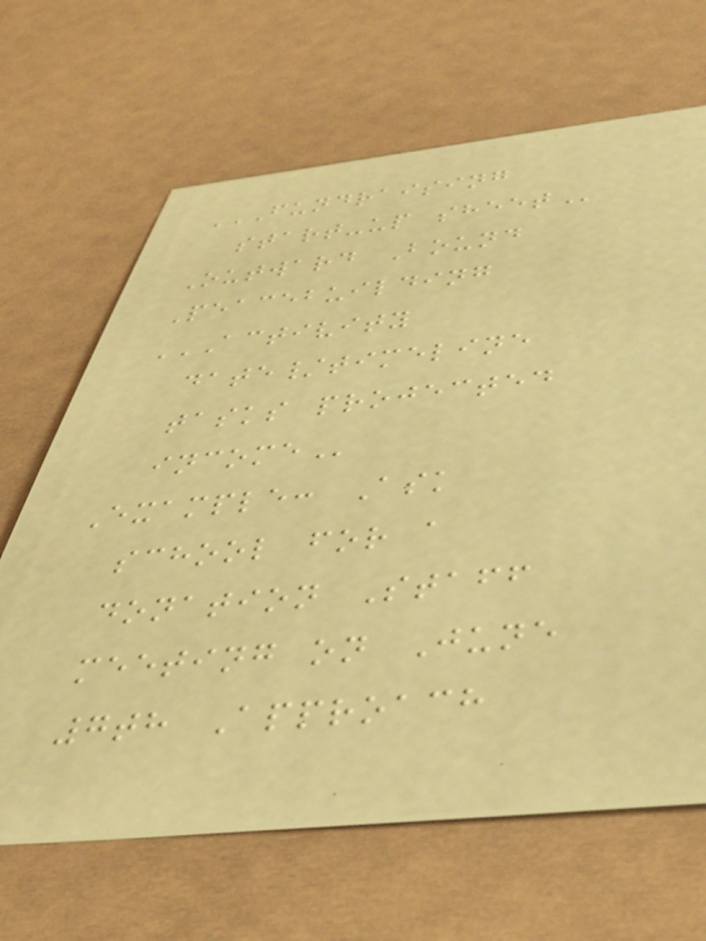FUNDRAISING
START-UP SHEET
Outward Bound
Peacebuilding
ACTIVITY
DATE/TIMELINE
TASKS PROJECTED
INCOME
Example: Ask
school for a
donation Staff
meeting on June
7th Approach
